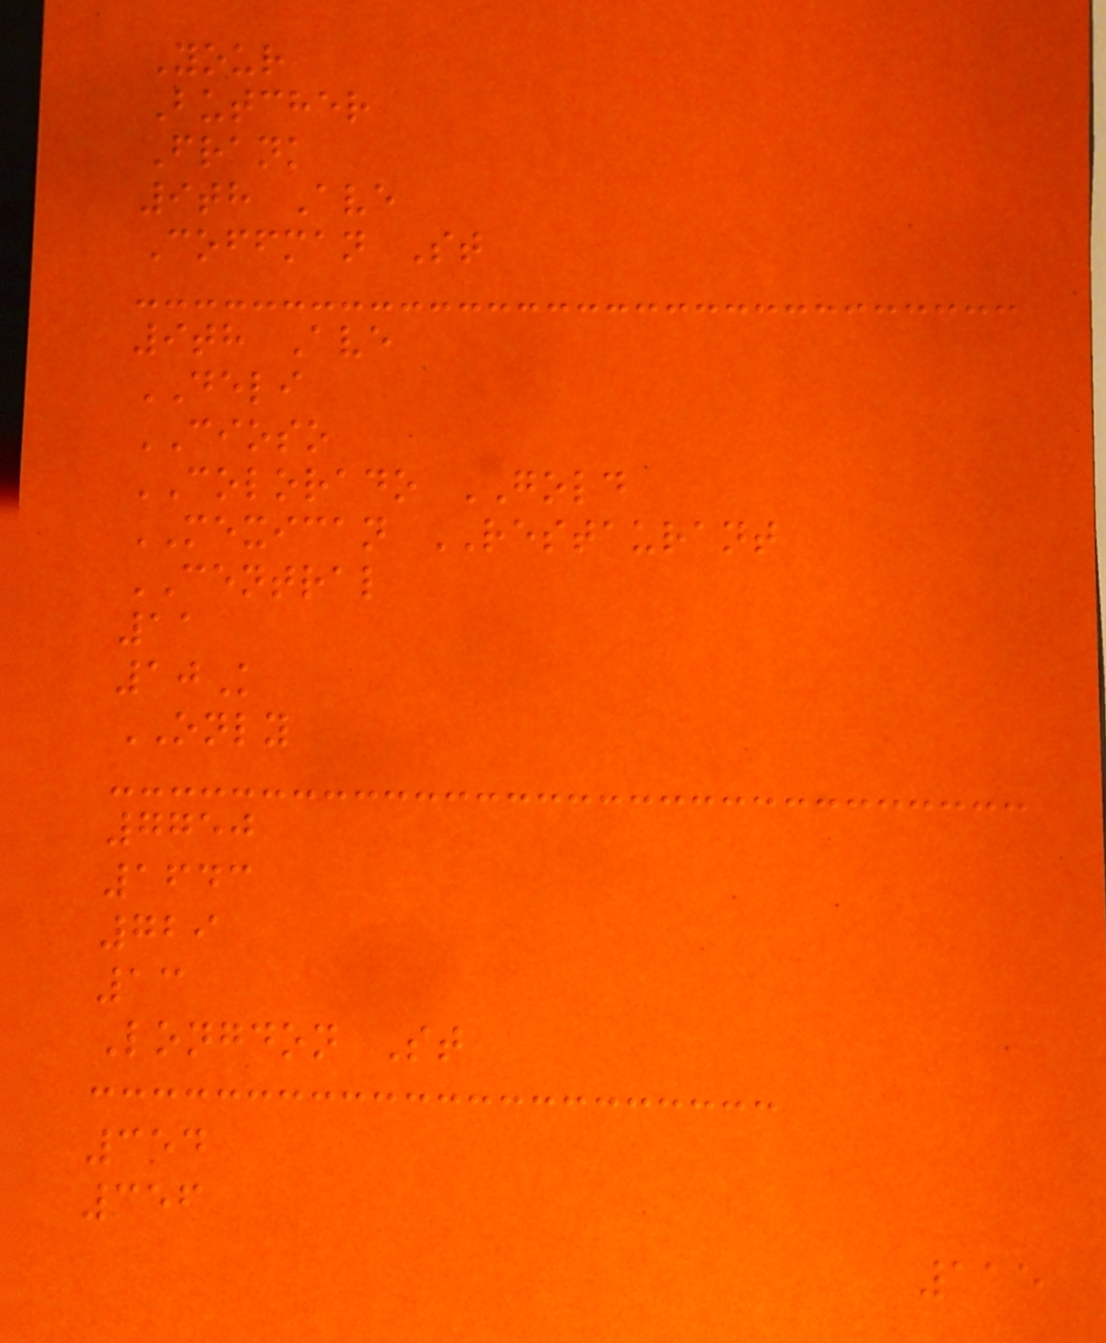Your
Butcher
Frank
9th Ave
Coffman St
9th Ave
DELI
CIOSO
COLORADO GOLD
MEXICAN RESTAURANT
CENTRAL
11
10K
ONLY
7750
1643
729
13
Longdon St
354
356
115
